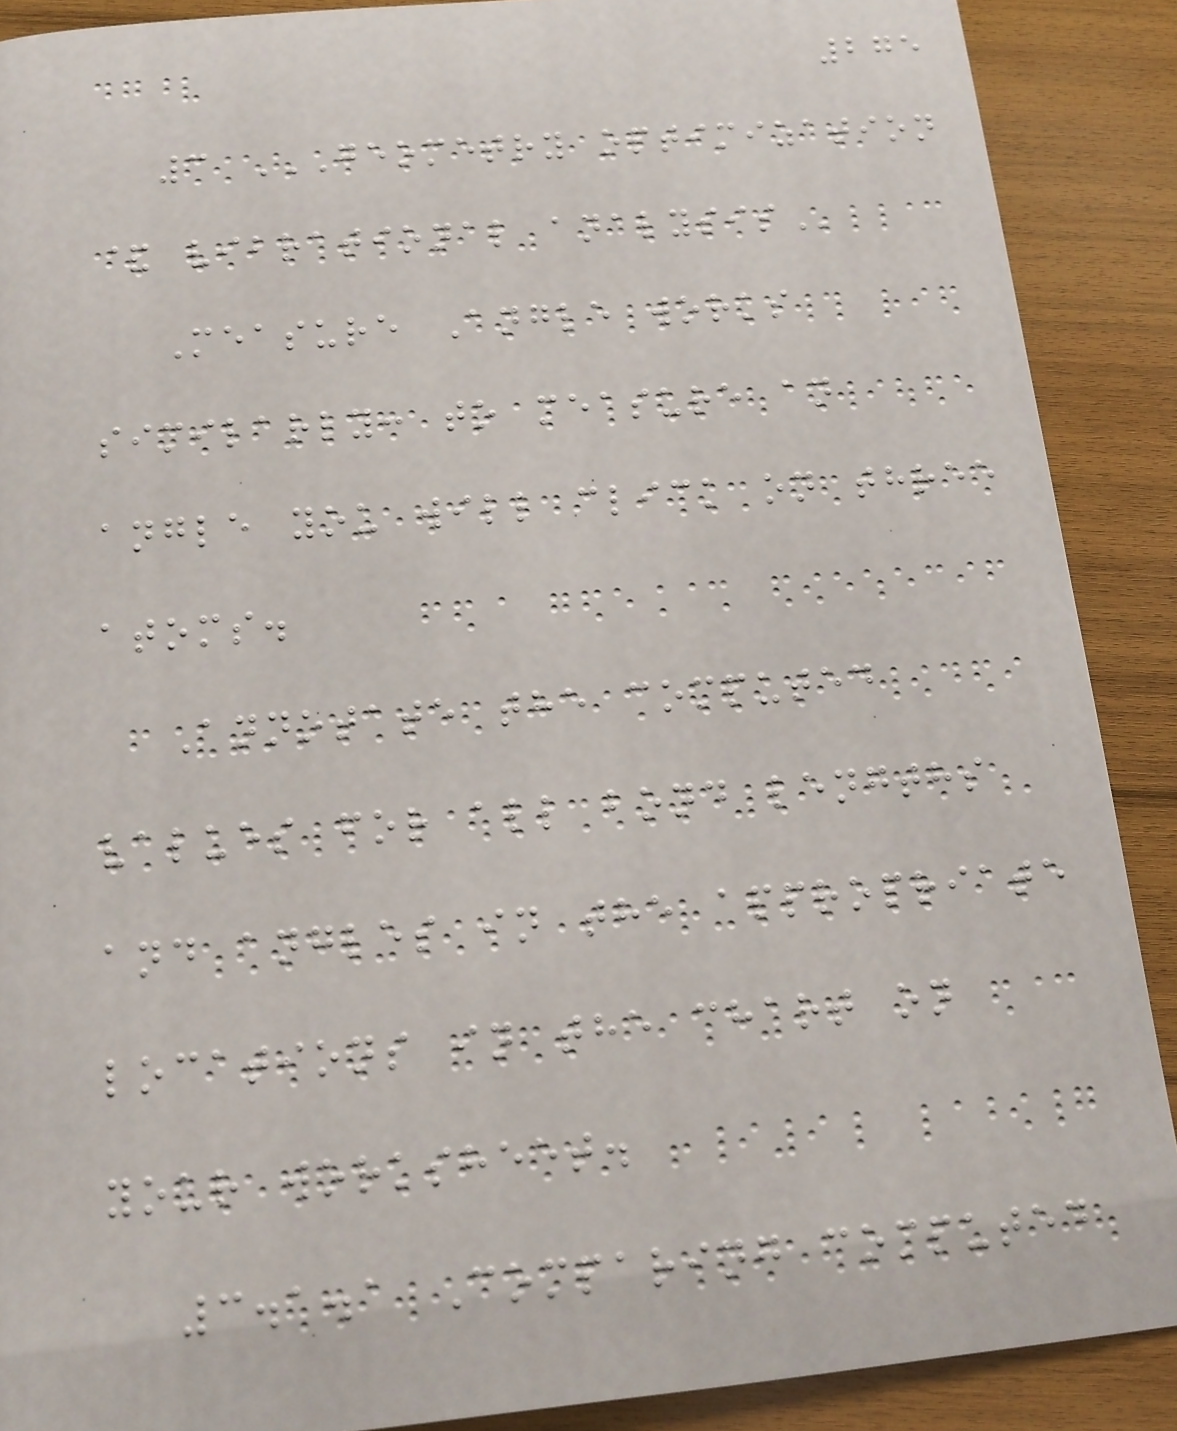275
3 GEOMETRY OPTIMIZATION
& VIBRATIONAL ANALYSIS
Measure Angle works
similarly: to measure an
angle you will click on three
atoms.
Annotate the computed
values for all bond lengths
and angles in the appropriate
locations in the chart on
your worksheet.
3.1.1 Comparing computed
